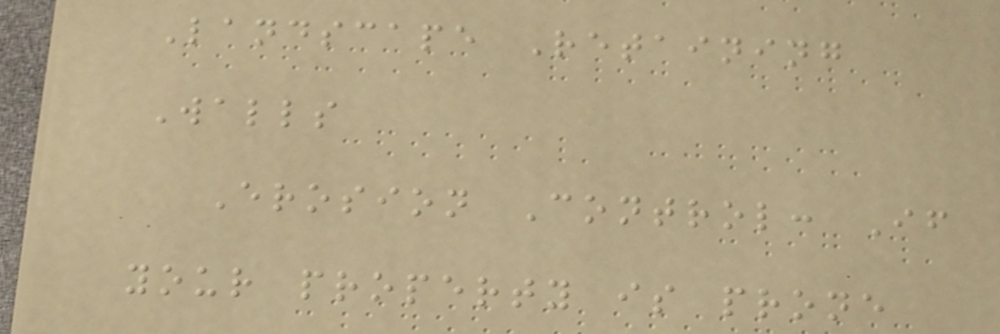Landscape Retaining
Walls
Erosion Control: If
your property is prone
